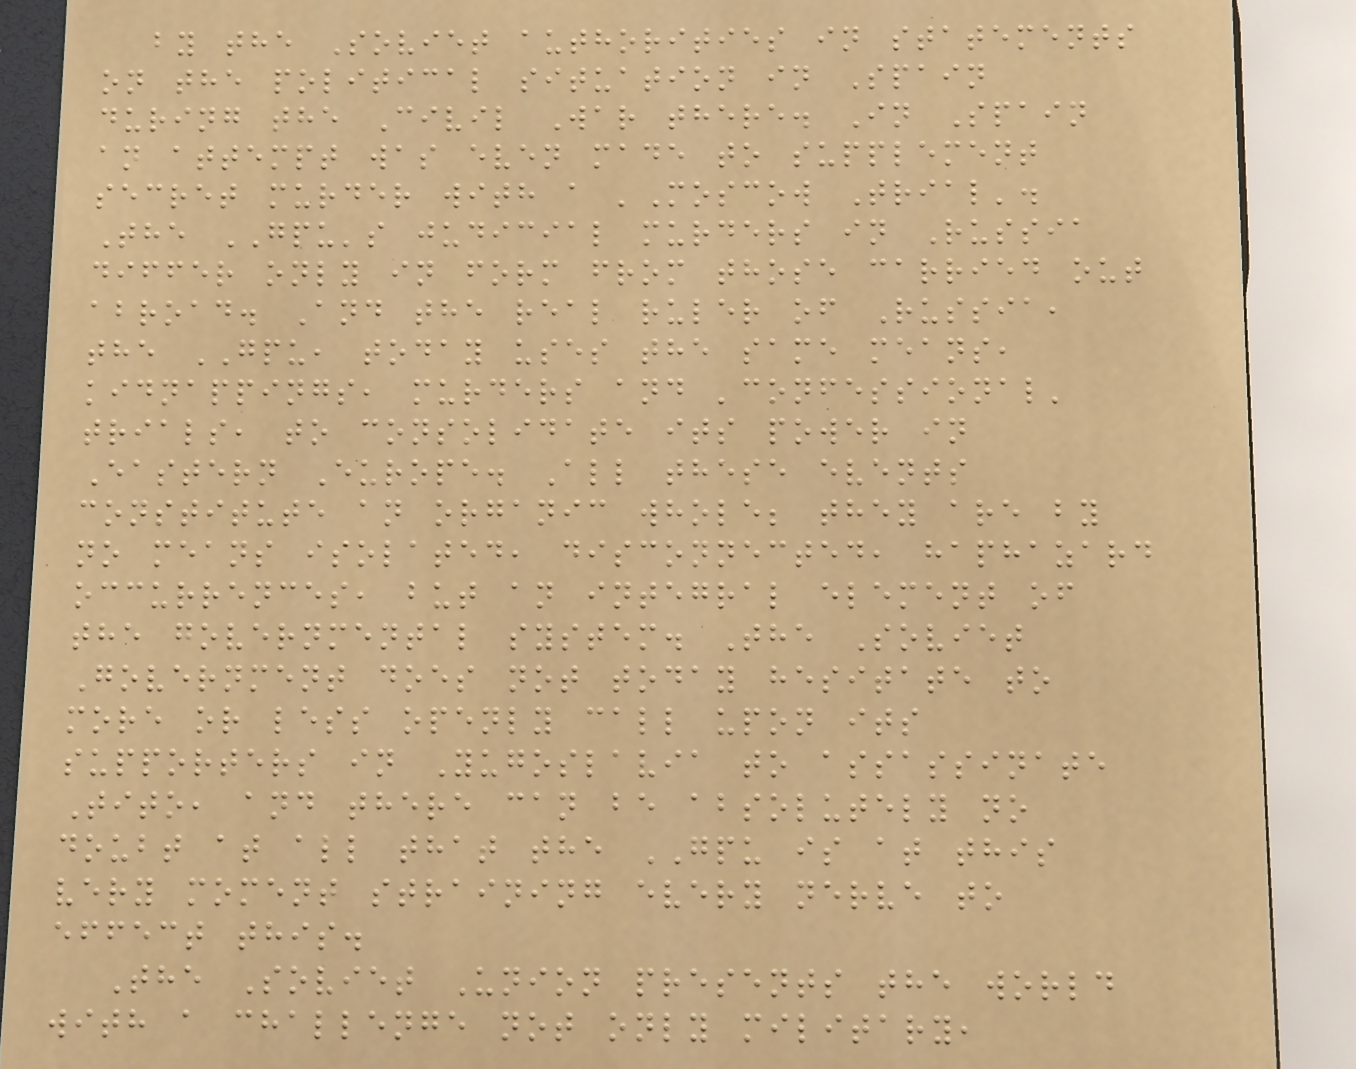by the Soviet authorities in statements
on the political situation in Spain
during the Civil War there. In Spain
an attempt was even made to supplement
secret murder with a 'Moscow Trial'.
The GPU's judicial murders in Russia
differ only in form from those carried out
abroad. And the real ruler of Russia,
the GPU, today uses the same means,
kidnappings, murders and 'confessional'
trials, to consolidate its power in
Eastern Europe. All these events
constitute an organic whole; they are by
no means isolated, disconnected, haphazard
occurrences, but an integral element of
the governmental system. The Soviet
Government does not today hesitate to
more or less openly call upon its
supporters in Yugoslavia to assassinate
Tito, and there can be absolutely no
doubt at all that the GPU is at this
very moment straining every nerve to
effect this.
The Soviet Union presents the world
with a challenge not only military,
